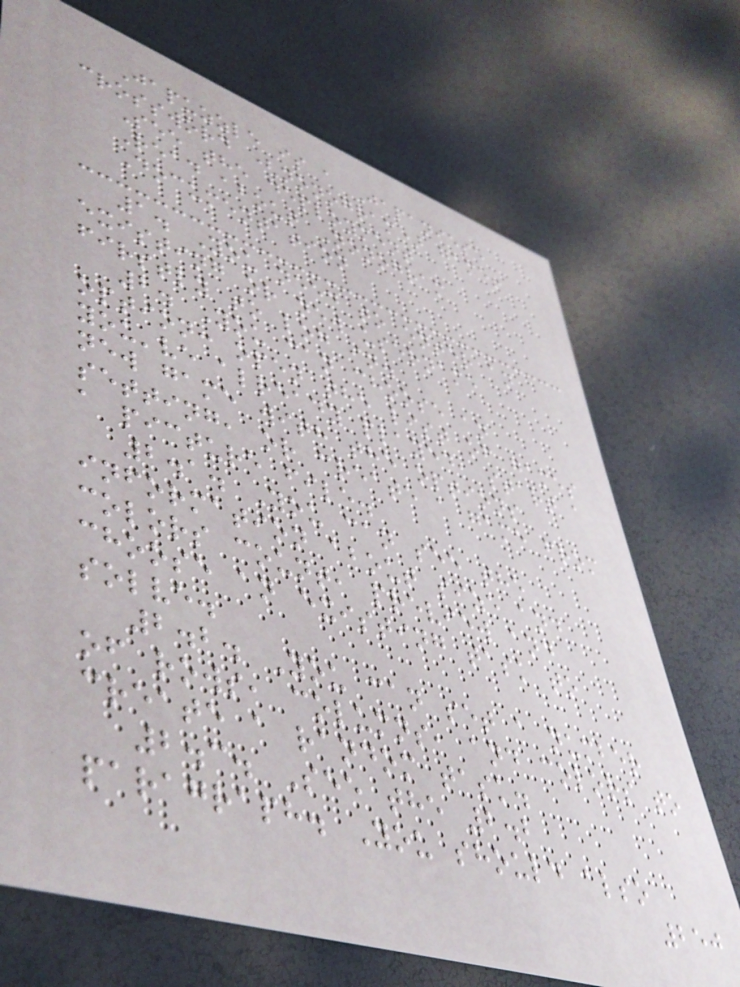Japuzzle is a Japaniese
crossword (nonogram) game!
See the deployment
Read about Nonogram
Documentation
1. You need to enter an
existing or new username
firstly to log in.
2. You can choose an
option: open the list of games
you've already played, start a
new game with the options
setting, or create a game from
a picture file.
2.1. You can see the
information about size and
colors count, preview and
choose an existing task to
solve.
2.2. You can set a number
of rows, columns, and colors to
create a random task.
2.3. See the 2.2
paragraph. You should also
250
